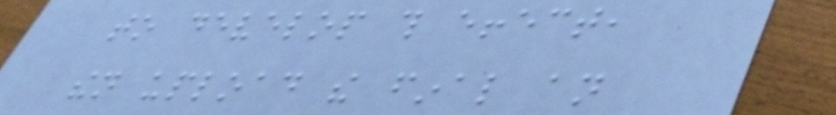to develop this effect,
then upload the final an
